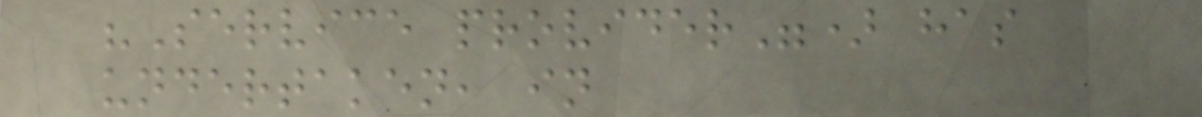"Service provider") has
undertaken, in
